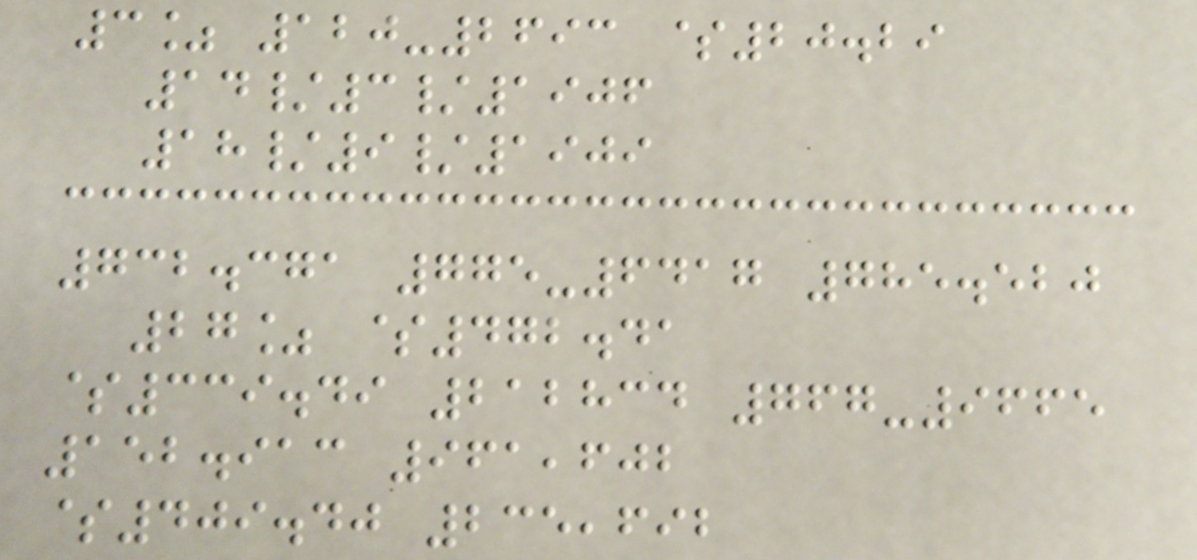3% 120-2693 $20.29
14/3/1906
18/9/1909
732.371 775-6417 785.520
27% $472.41
$339.49 212834 767-9665
152.913 961,602
$409.40 235,692
